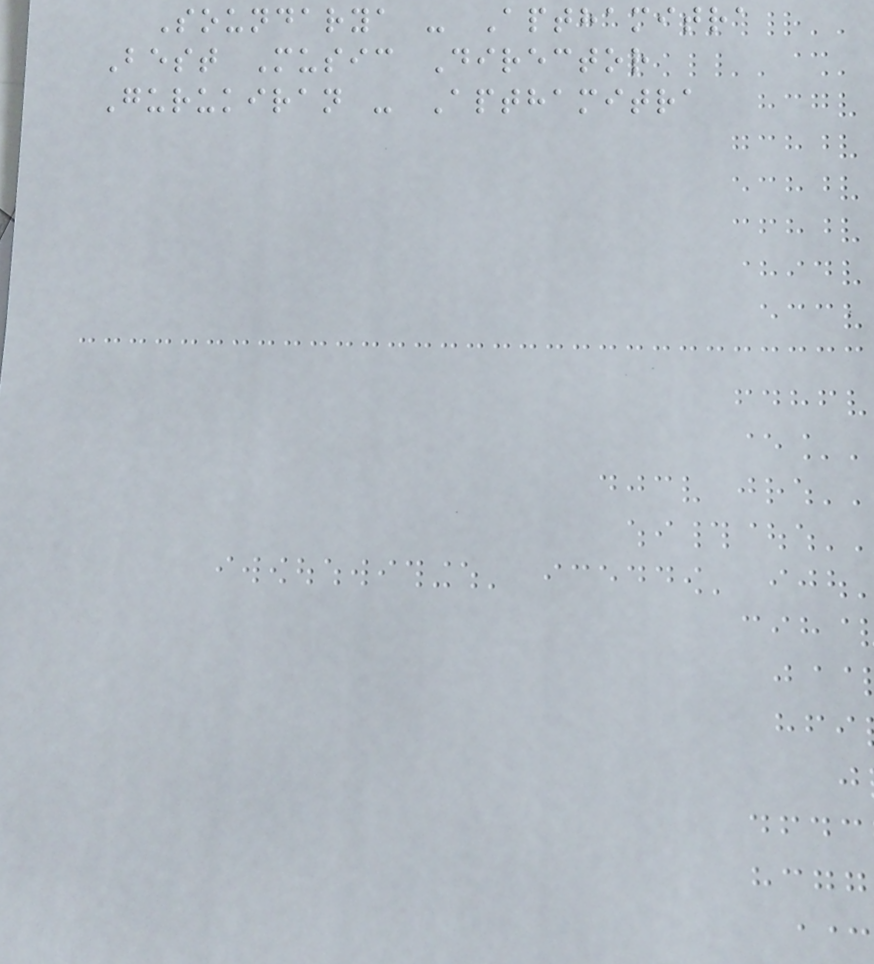Soundarya - Apthamitra
Best Music Director
Gurukiran - Apthamitra
